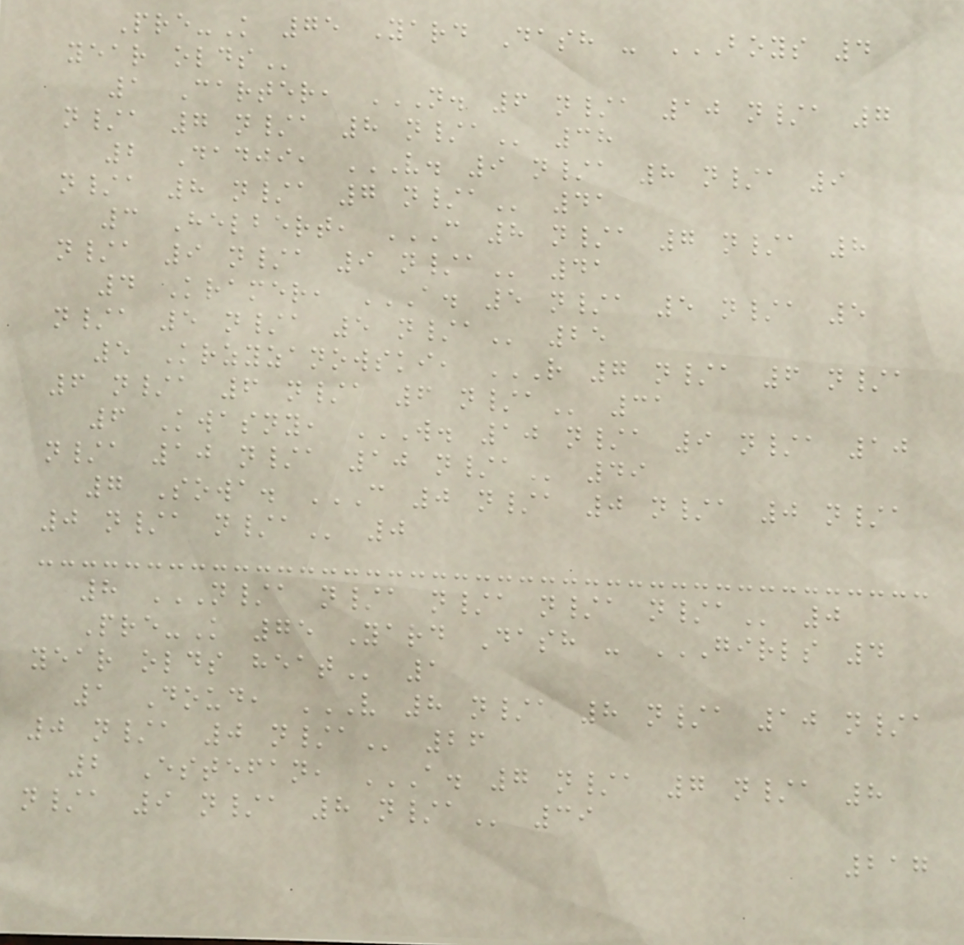Pre-K 75 Yard Dash - BOYS 4
YEAR OLDS
1 Carter, N. 6 N/A 10 N/A 7
N/A 7 N/A 8 N/A 38
2 Dadji, V. 9 N/A 8 N/A 9
N/A 8 N/A 7 N/A 41
3 Helbert, C 8 N/A 7 N/A 8
N/A 9 N/A 9 N/A 41
4 Kramer, A. 5 N/A 5 N/A 5
N/A 5 N/A 5 N/A 25
5 Krzyzanowski, R 7 N/A 6 N/A
6 N/A 6 N/A 6 N/A 31
6 Kwasny, W. 10 N/A 9 N/A 10
N/A 10 N/A 10 N/A 49
7 Sowa. C 0 N/A 0 N/A 0 N/A
0 N/A N/A 0
8 N/A N/A N/A N/A N/A 0
Pre-K 75 Yard Dash - GIRLS 4
YEAR OLDS HEAT 1
1 Doud, V 8 N/A 8 N/A 10 N/A
0 N/A 0 N/A 26
2 Estefan, A. 7 N/A 7 N/A 8
N/A 9 N/A 8 N/A 39
217
